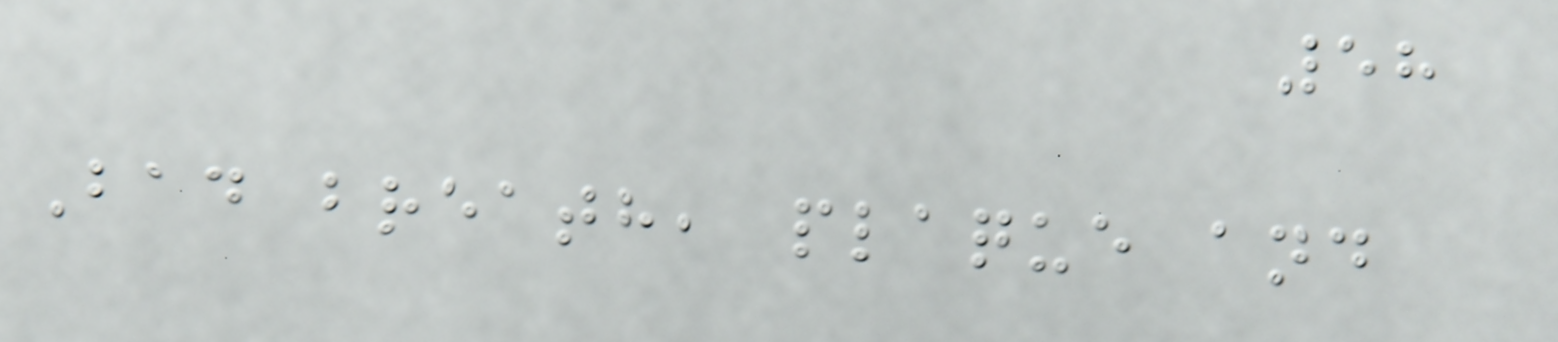58
Bad breath, plaque and
